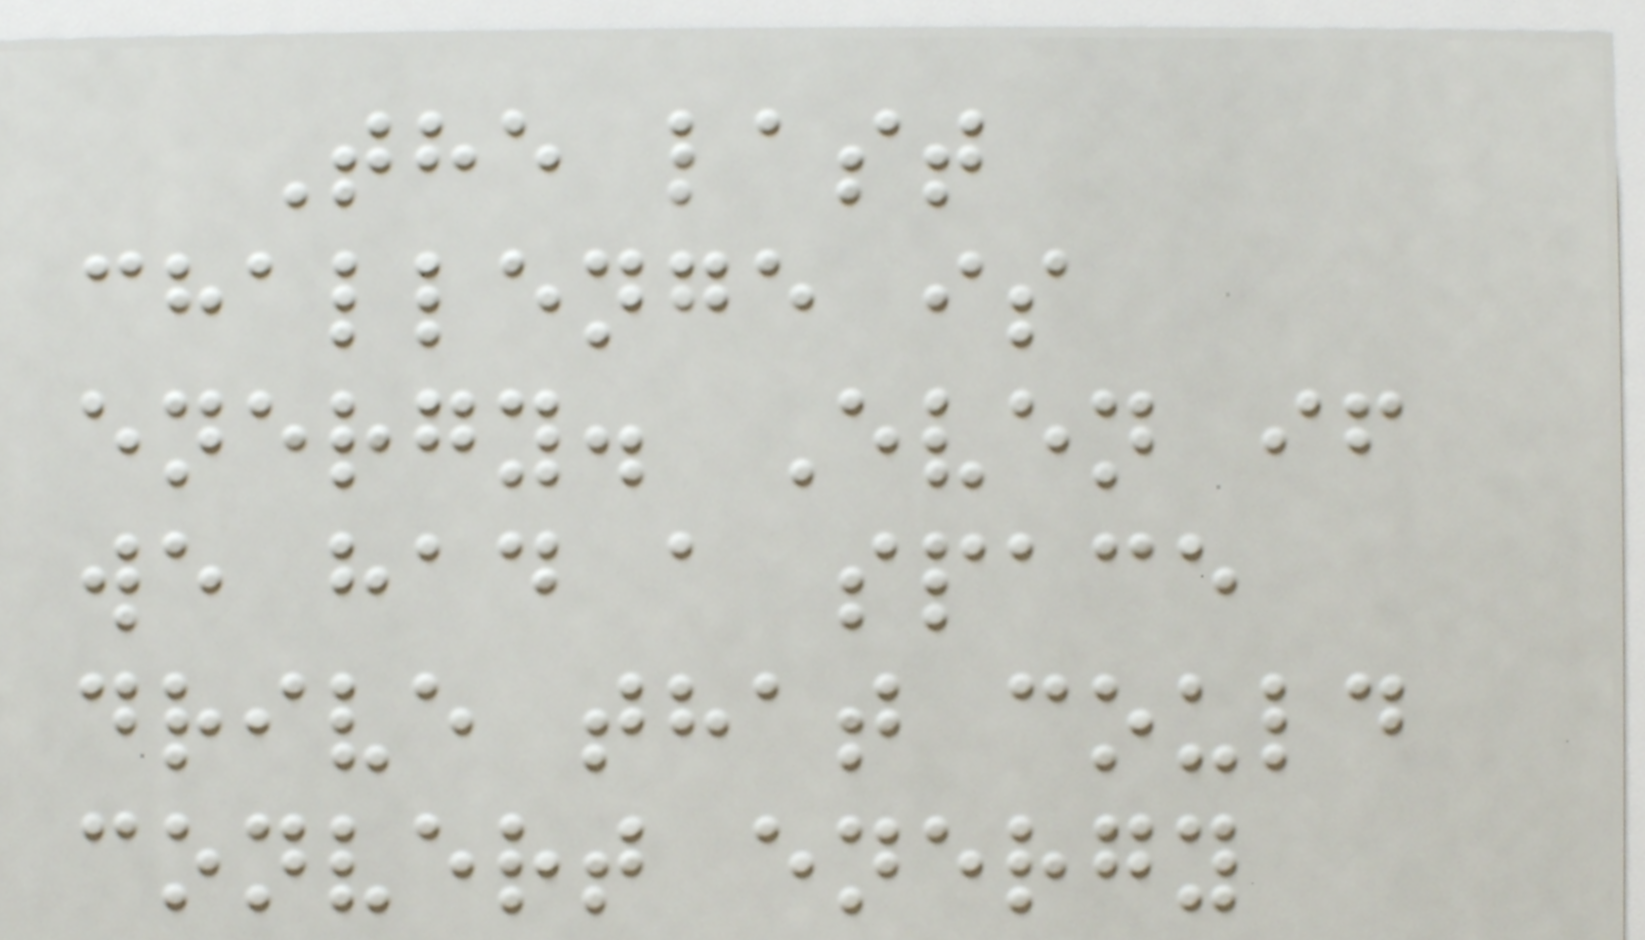The last
challenge is
energy. Even if
we had a space
drive that could
convert energy
